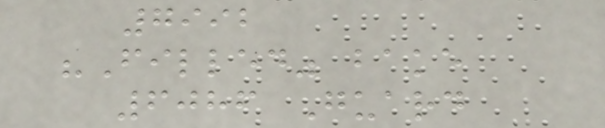7992
"Filled" bake
6086 Guard
